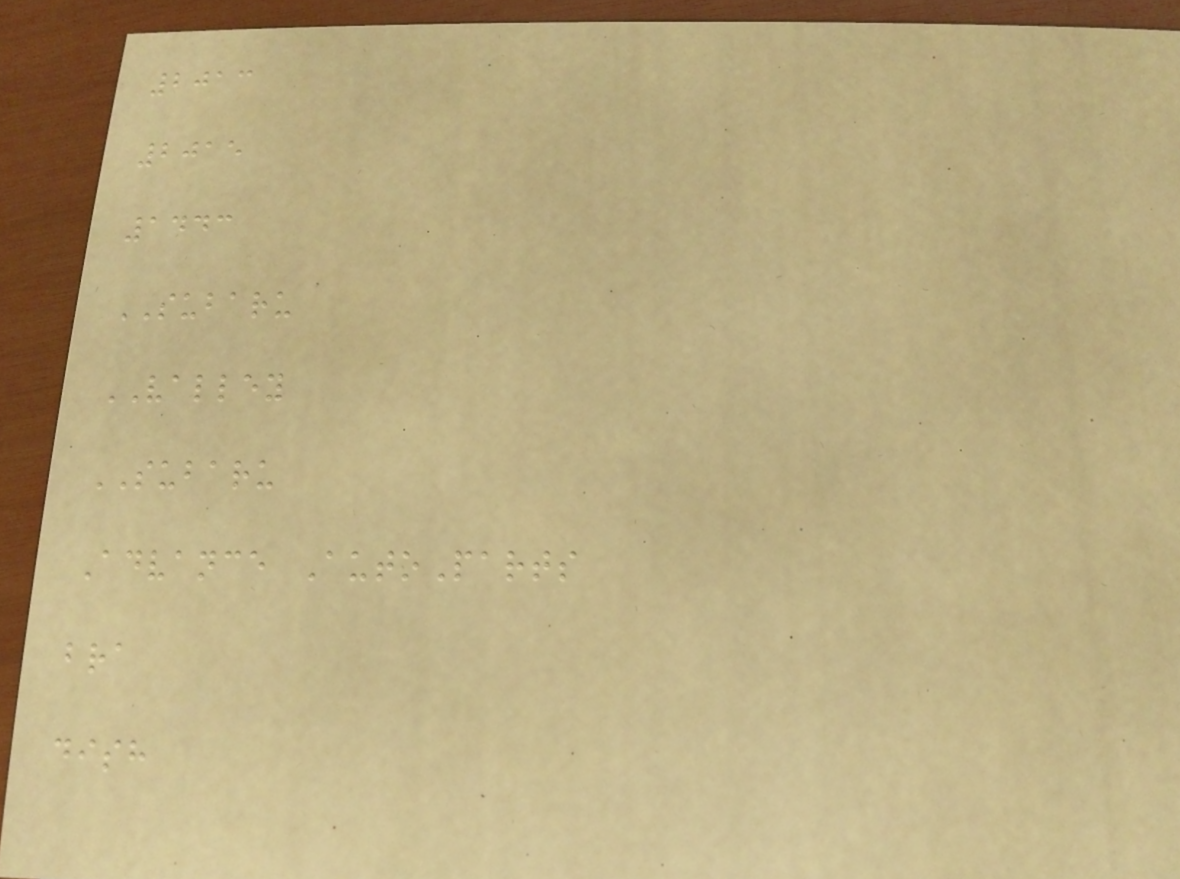2013
2015
1443
SUBARU
VALLEY
SUBARU
Advance AutoParts
bra
dish
